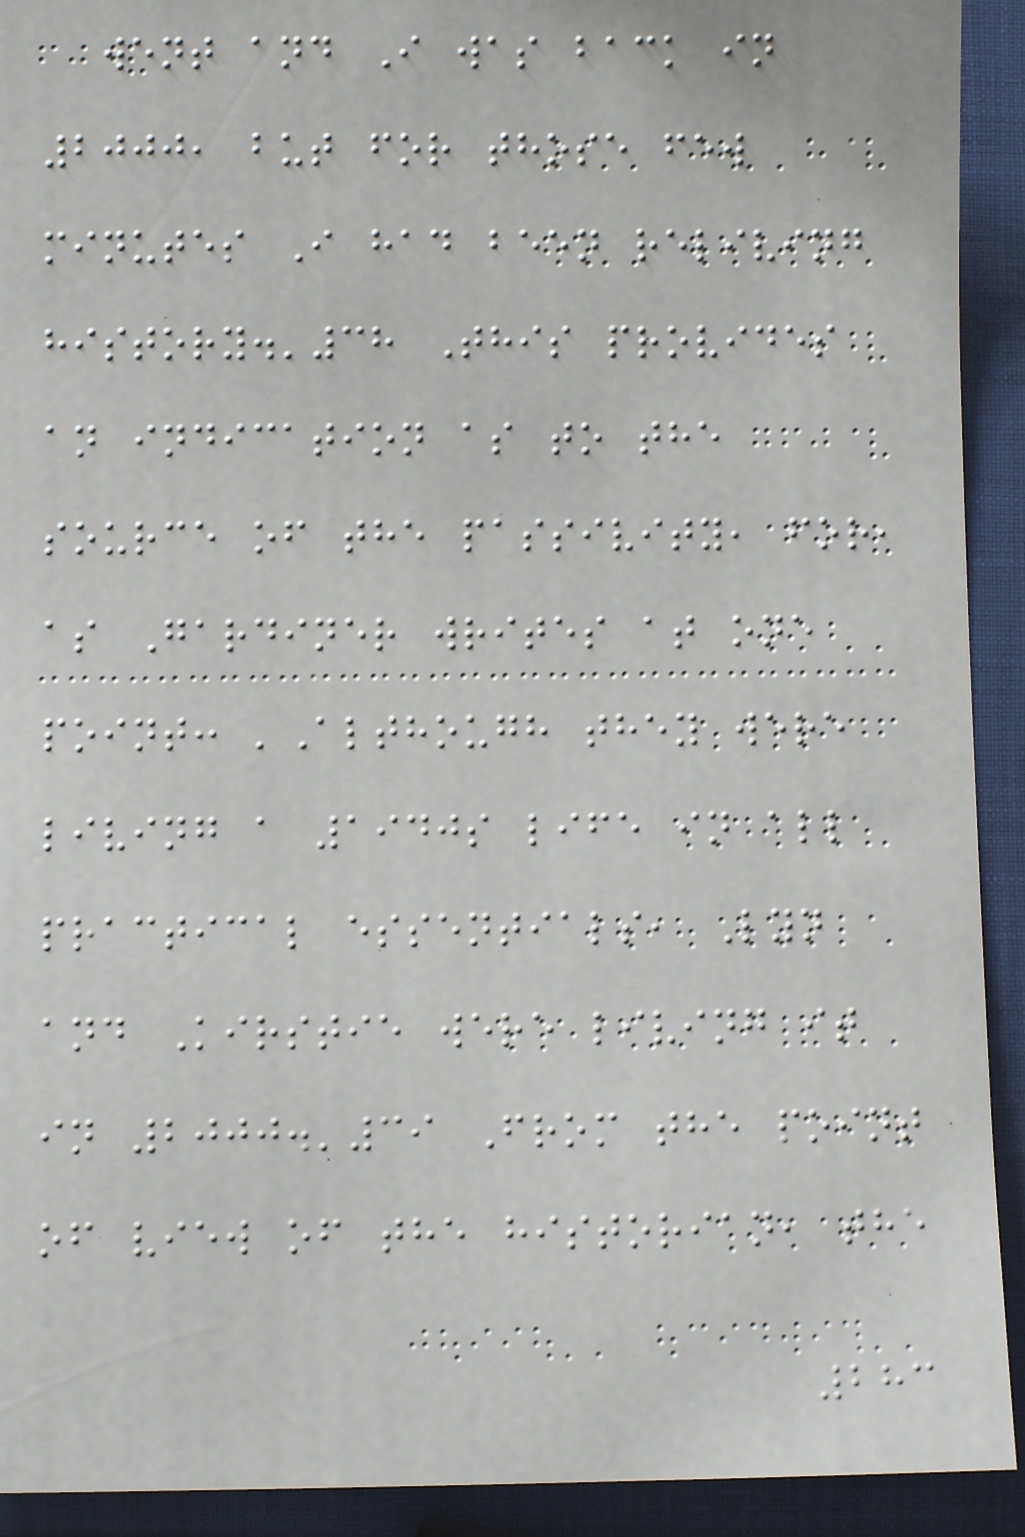went and I was back in
2000, but for those few
minutes I had been reliving
history.'38 This provides
an indication as to the
source of the passivity, for,
as Gardiner writes at one
point: 'Although they were
living a 1940s life in all
practical essentials, Lyn
and Kirstie were living it
in 2000.'39 From the point
of view of the historian, the
283
